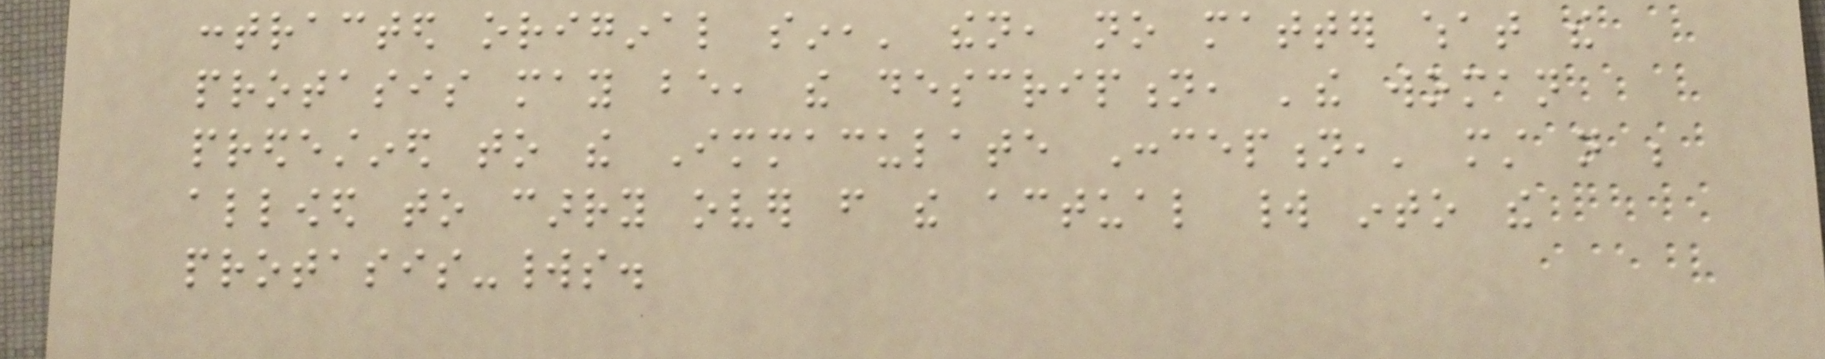contracted original sin,' then, no matter what the
protasis may be, the description, 'the woman
predestined to the Immaculate Conception,' must not be
allowed to carry over from the actual world into the
protasis-worlds.
